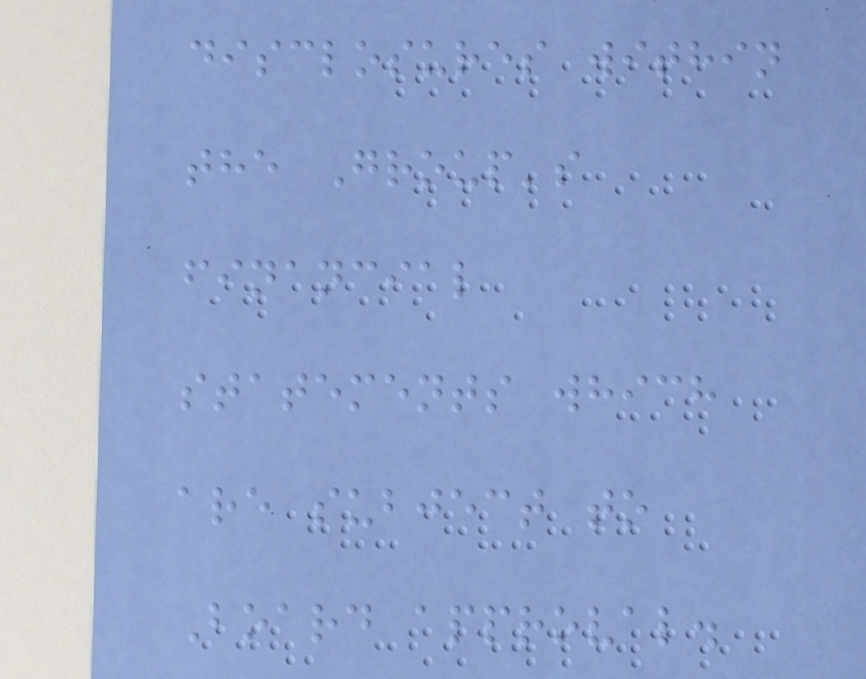disclosures within
the Group's
financial
statements which
are subject to
Board approval.
